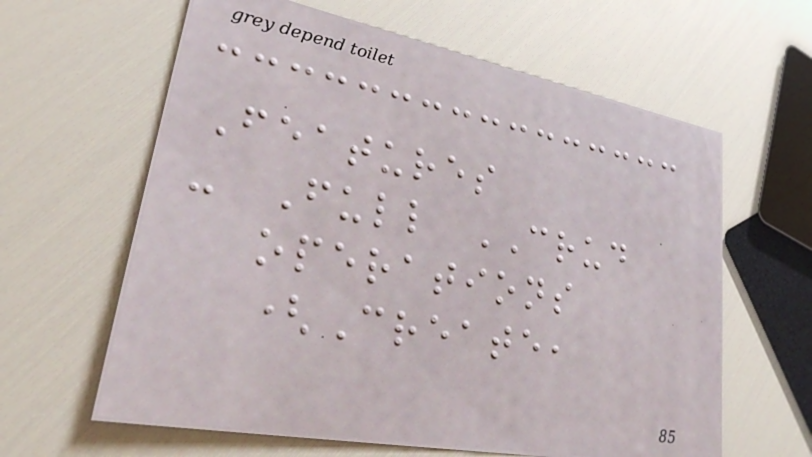Features
- Full CRUD
operations
(Create,
